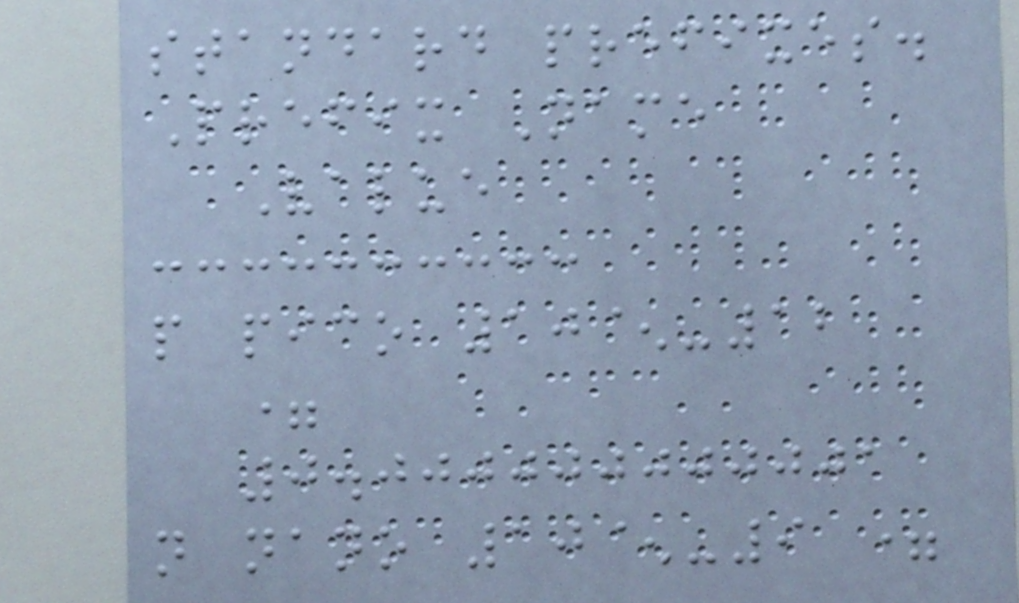standard prefixes.
Prefix Name
Value
p pico 10^-12
=
0.000000000001
n nano 10^-9 =
